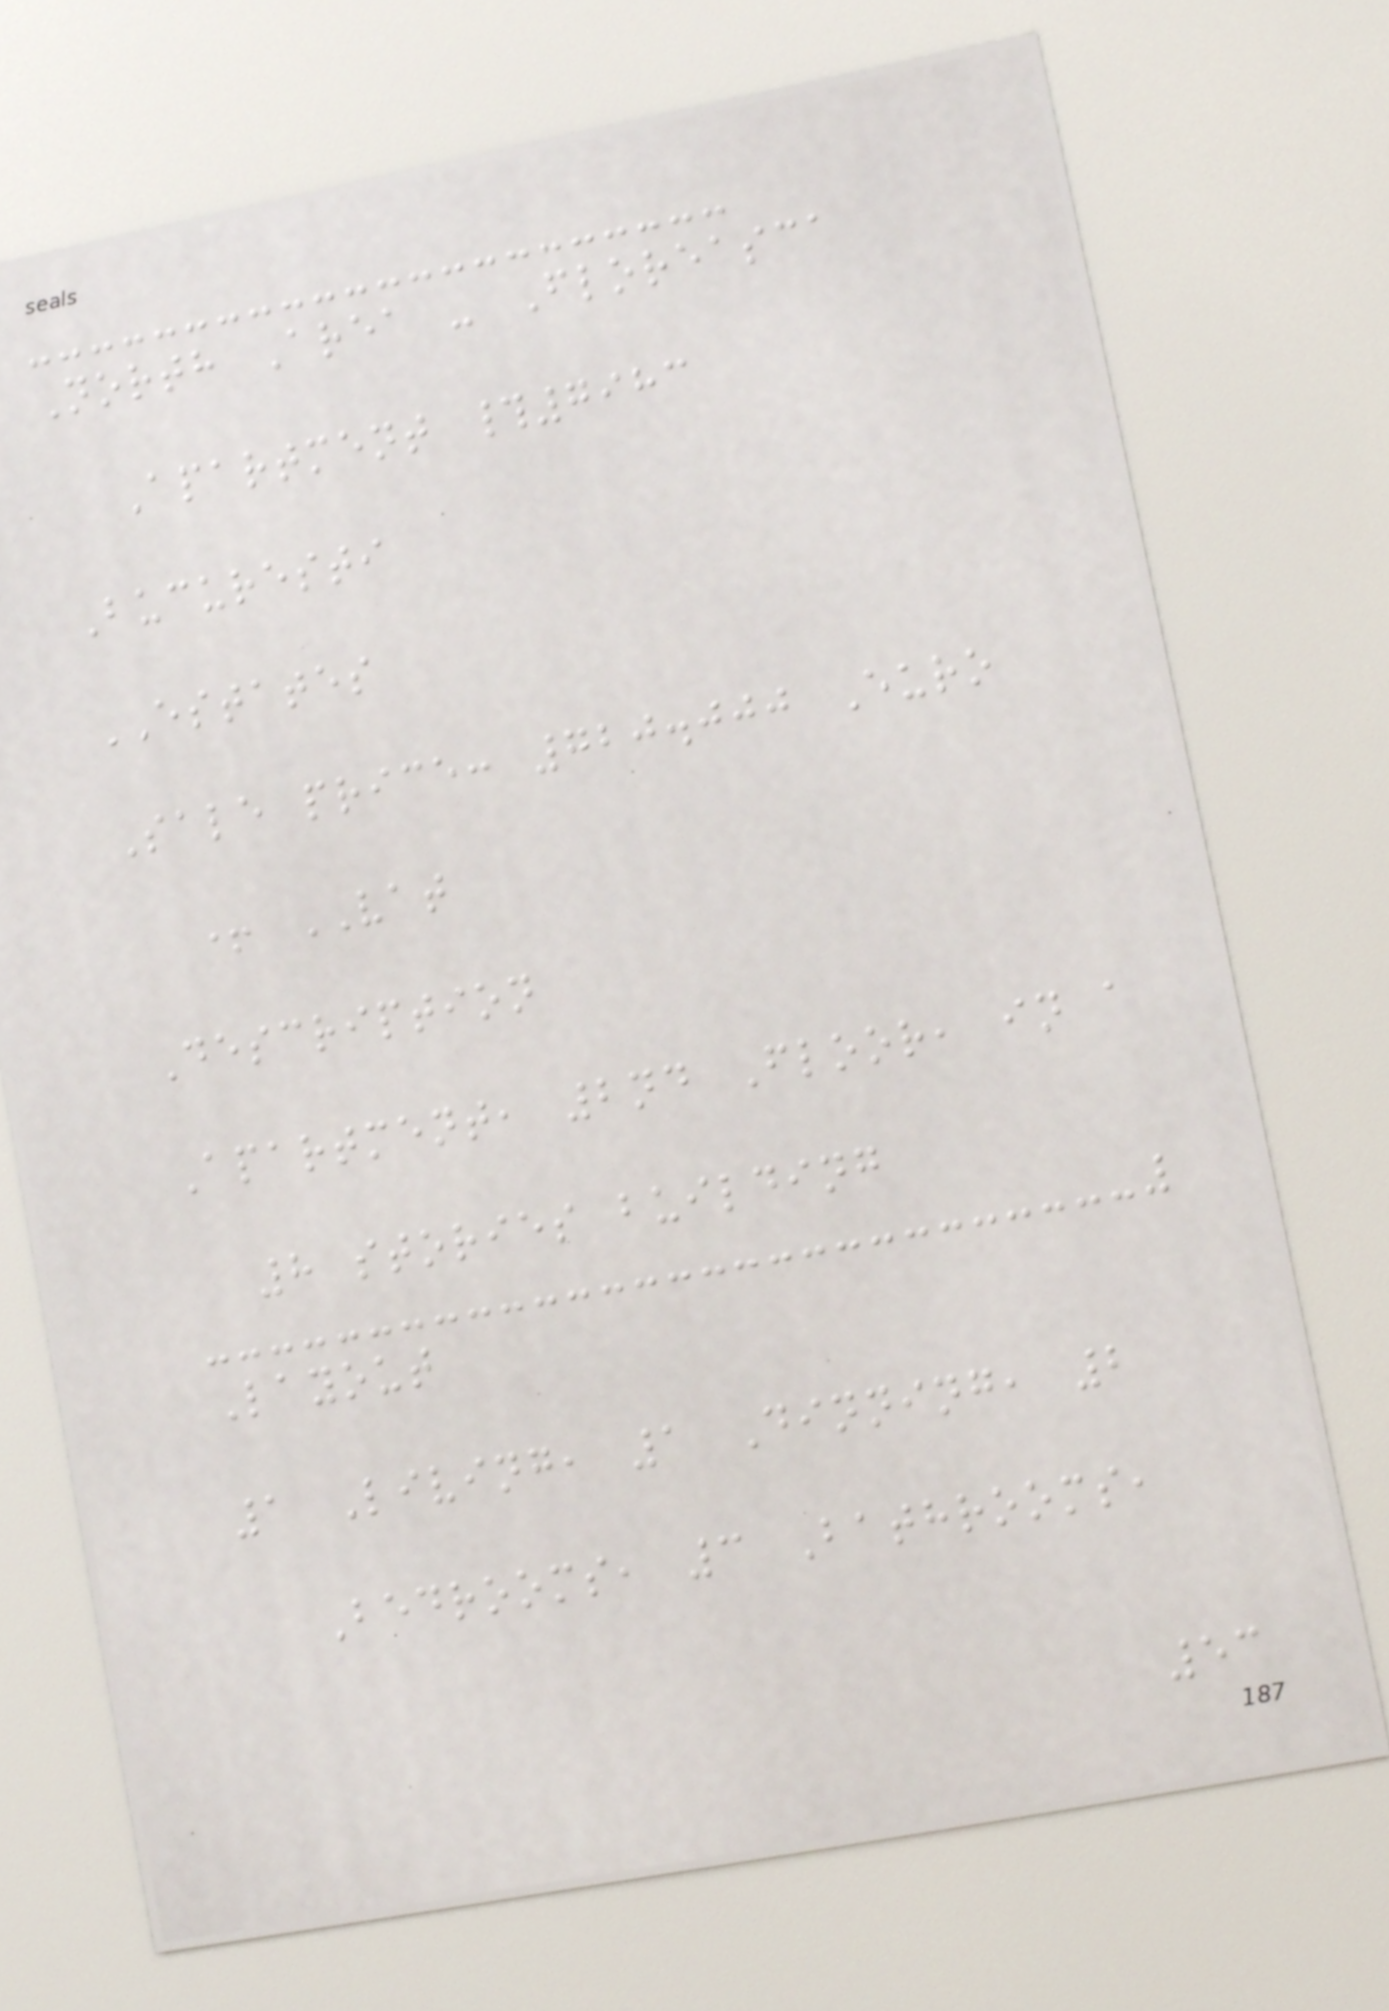North Area - Floreasca
Apartment #7983
Bucuresti
ESTATES
Sale price: 720.000 Euro
+ VAT
Description
Apartment, 2nd Floor, in a
8 stories building
Layout
1 Living, 1 Dinning, 2
Bedrooms, 3 Bathrooms,
53
